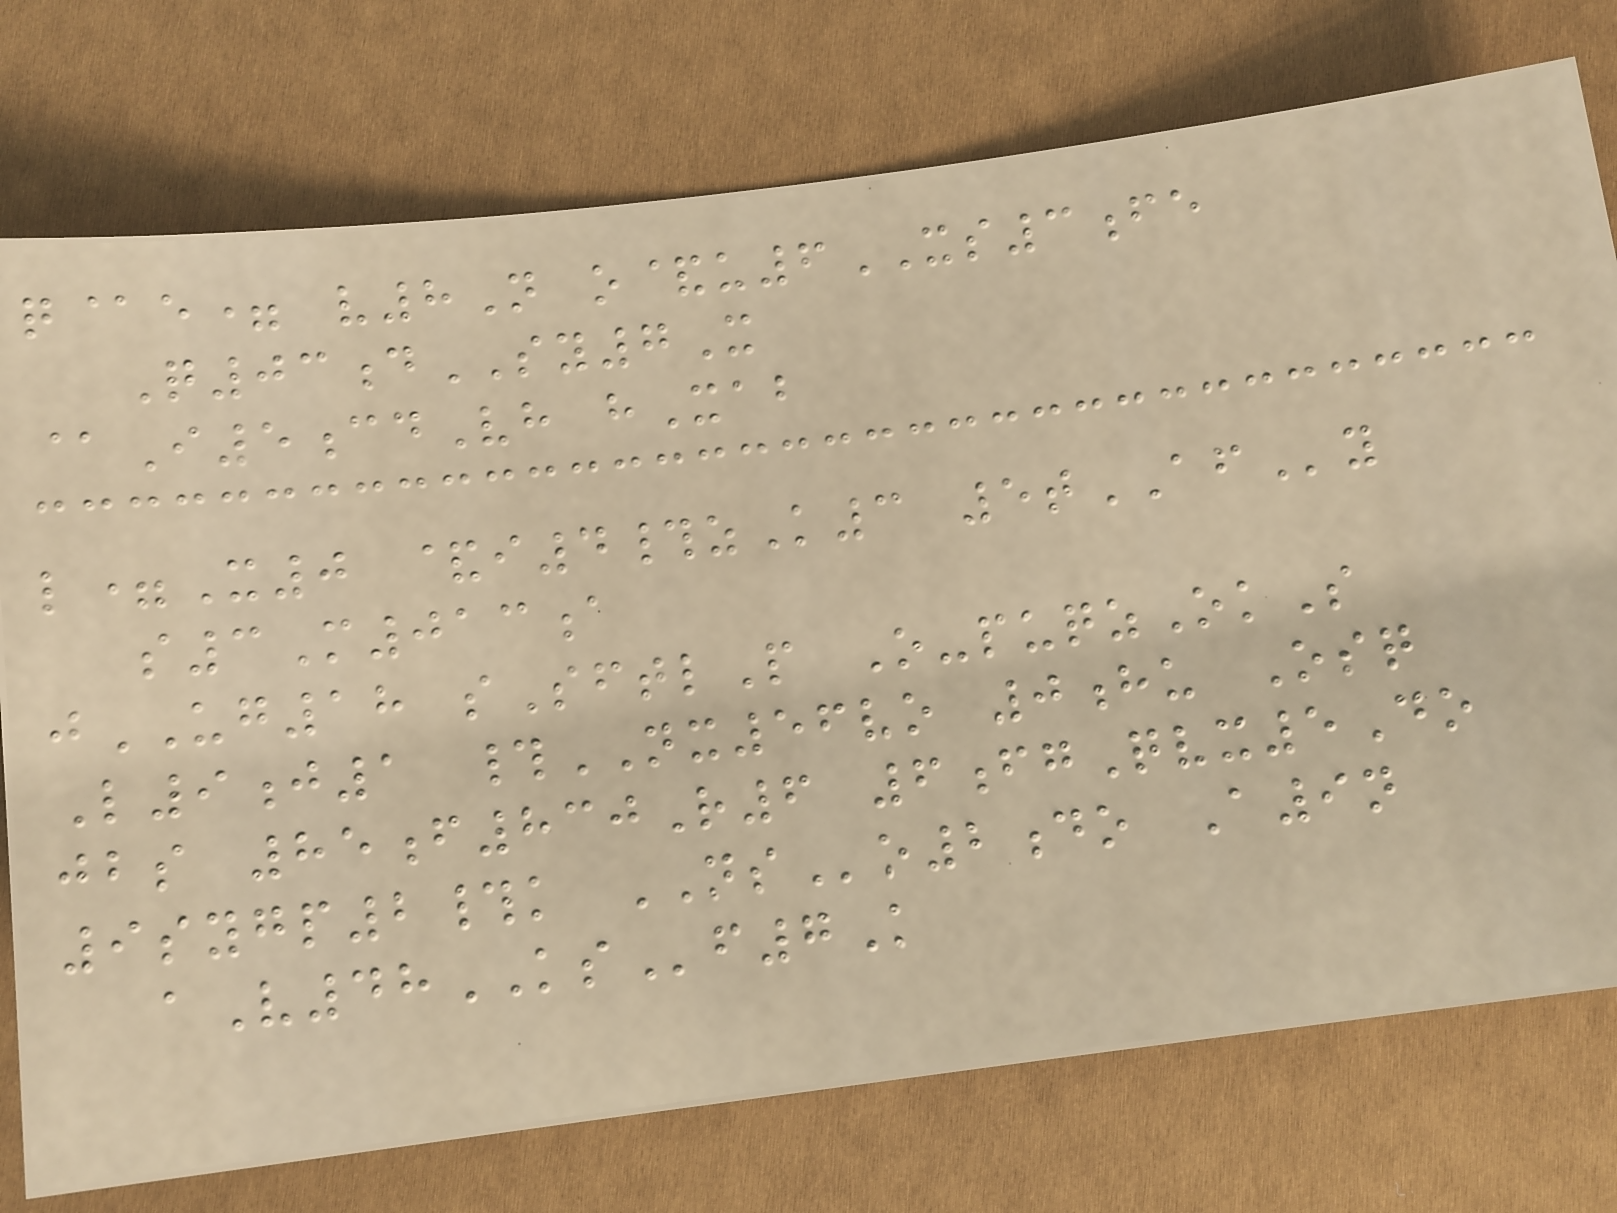q@e= v8N o&u6XS3fe
Q03dSY7X
@I5cdVh hXab
l=X0 &i4#zK3 5tAFy
s3M013a
jUG18 sSftlP O-puqzOkS
L9j1 #NX56vo 0hu Osq
jbs 85f830R6 6fgQvx5Do
9sygp2#k NSo2do A9n
aV48KSf7K
